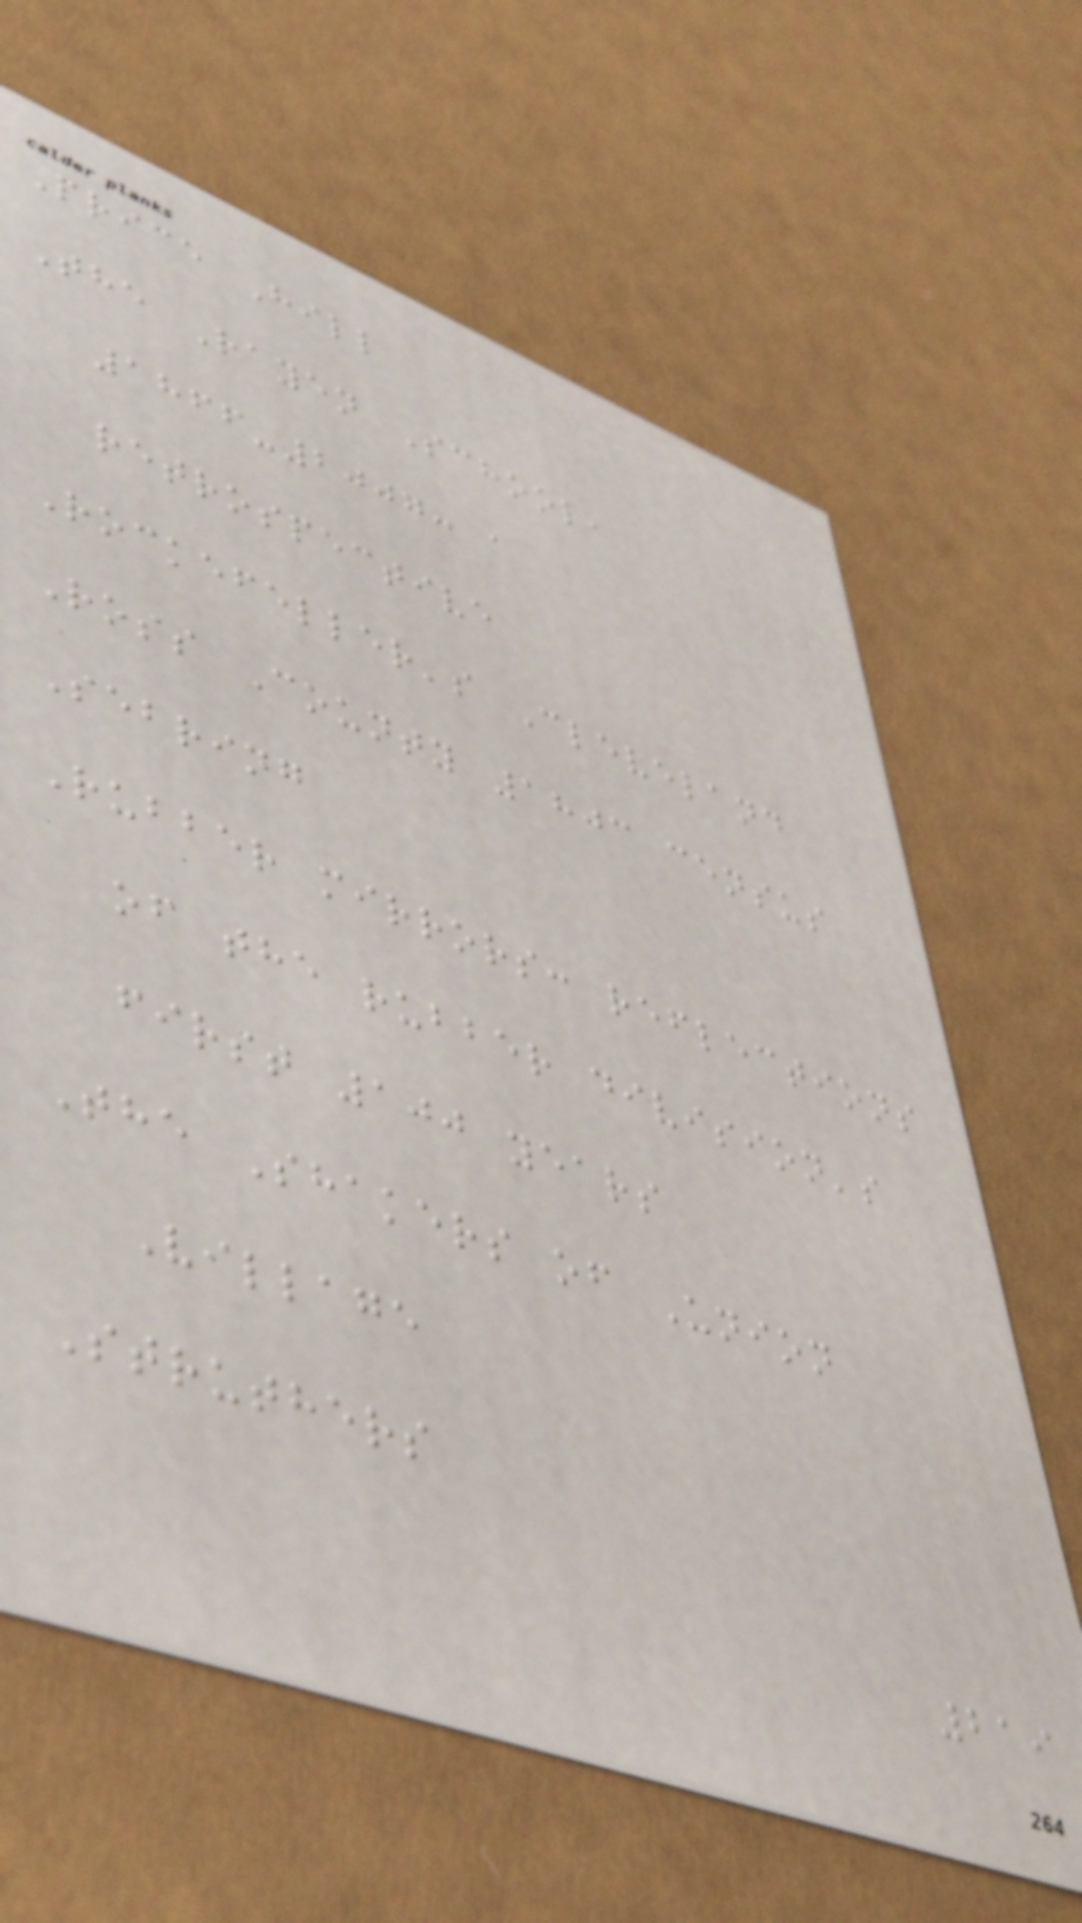Price Hill
The Rayen School,
1866-2007: a
retrospective
Rockefeller's Cleveland
Ross County 1803 census
Sebring
Rubber mirrors: reflections
of the rubber division's
first 100 years
The Shakers of Union
Village
Struthers
219
